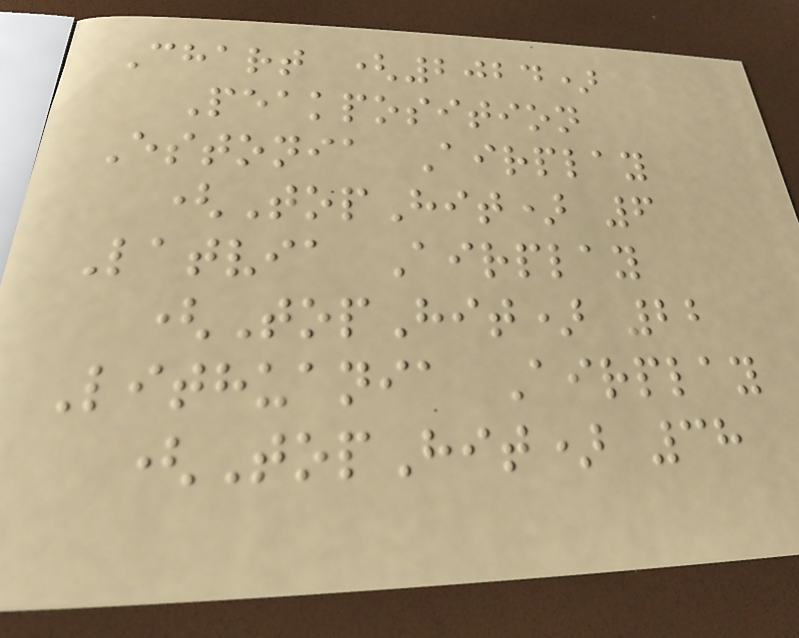Chart (2024)
Peakposition
Estonia Airplay
(TopHit) 6
Latvia Airplay
(TopHit) 22
Lithuania Airplay
(TopHit) 38
